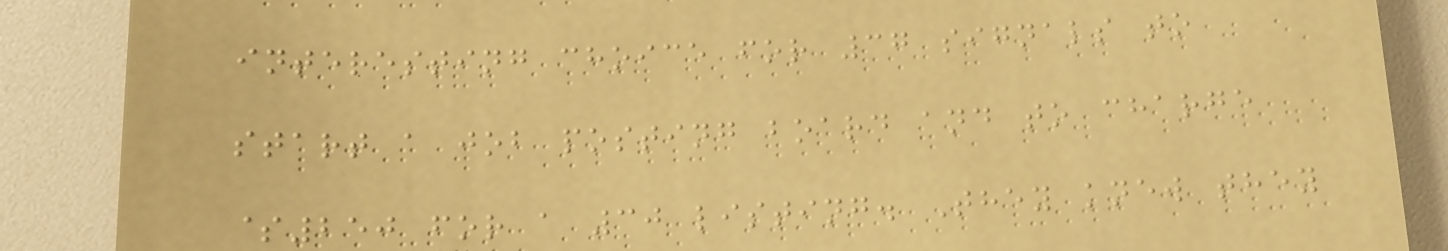interesting choice for 37 signals to
start a job posting board and to charge
$250 for a 30 listing. They knew they
